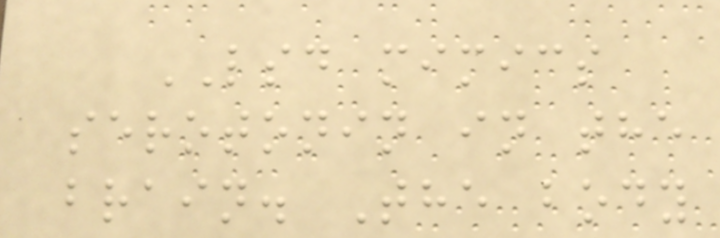LSD mimics
serotonin in the
brain. The body
